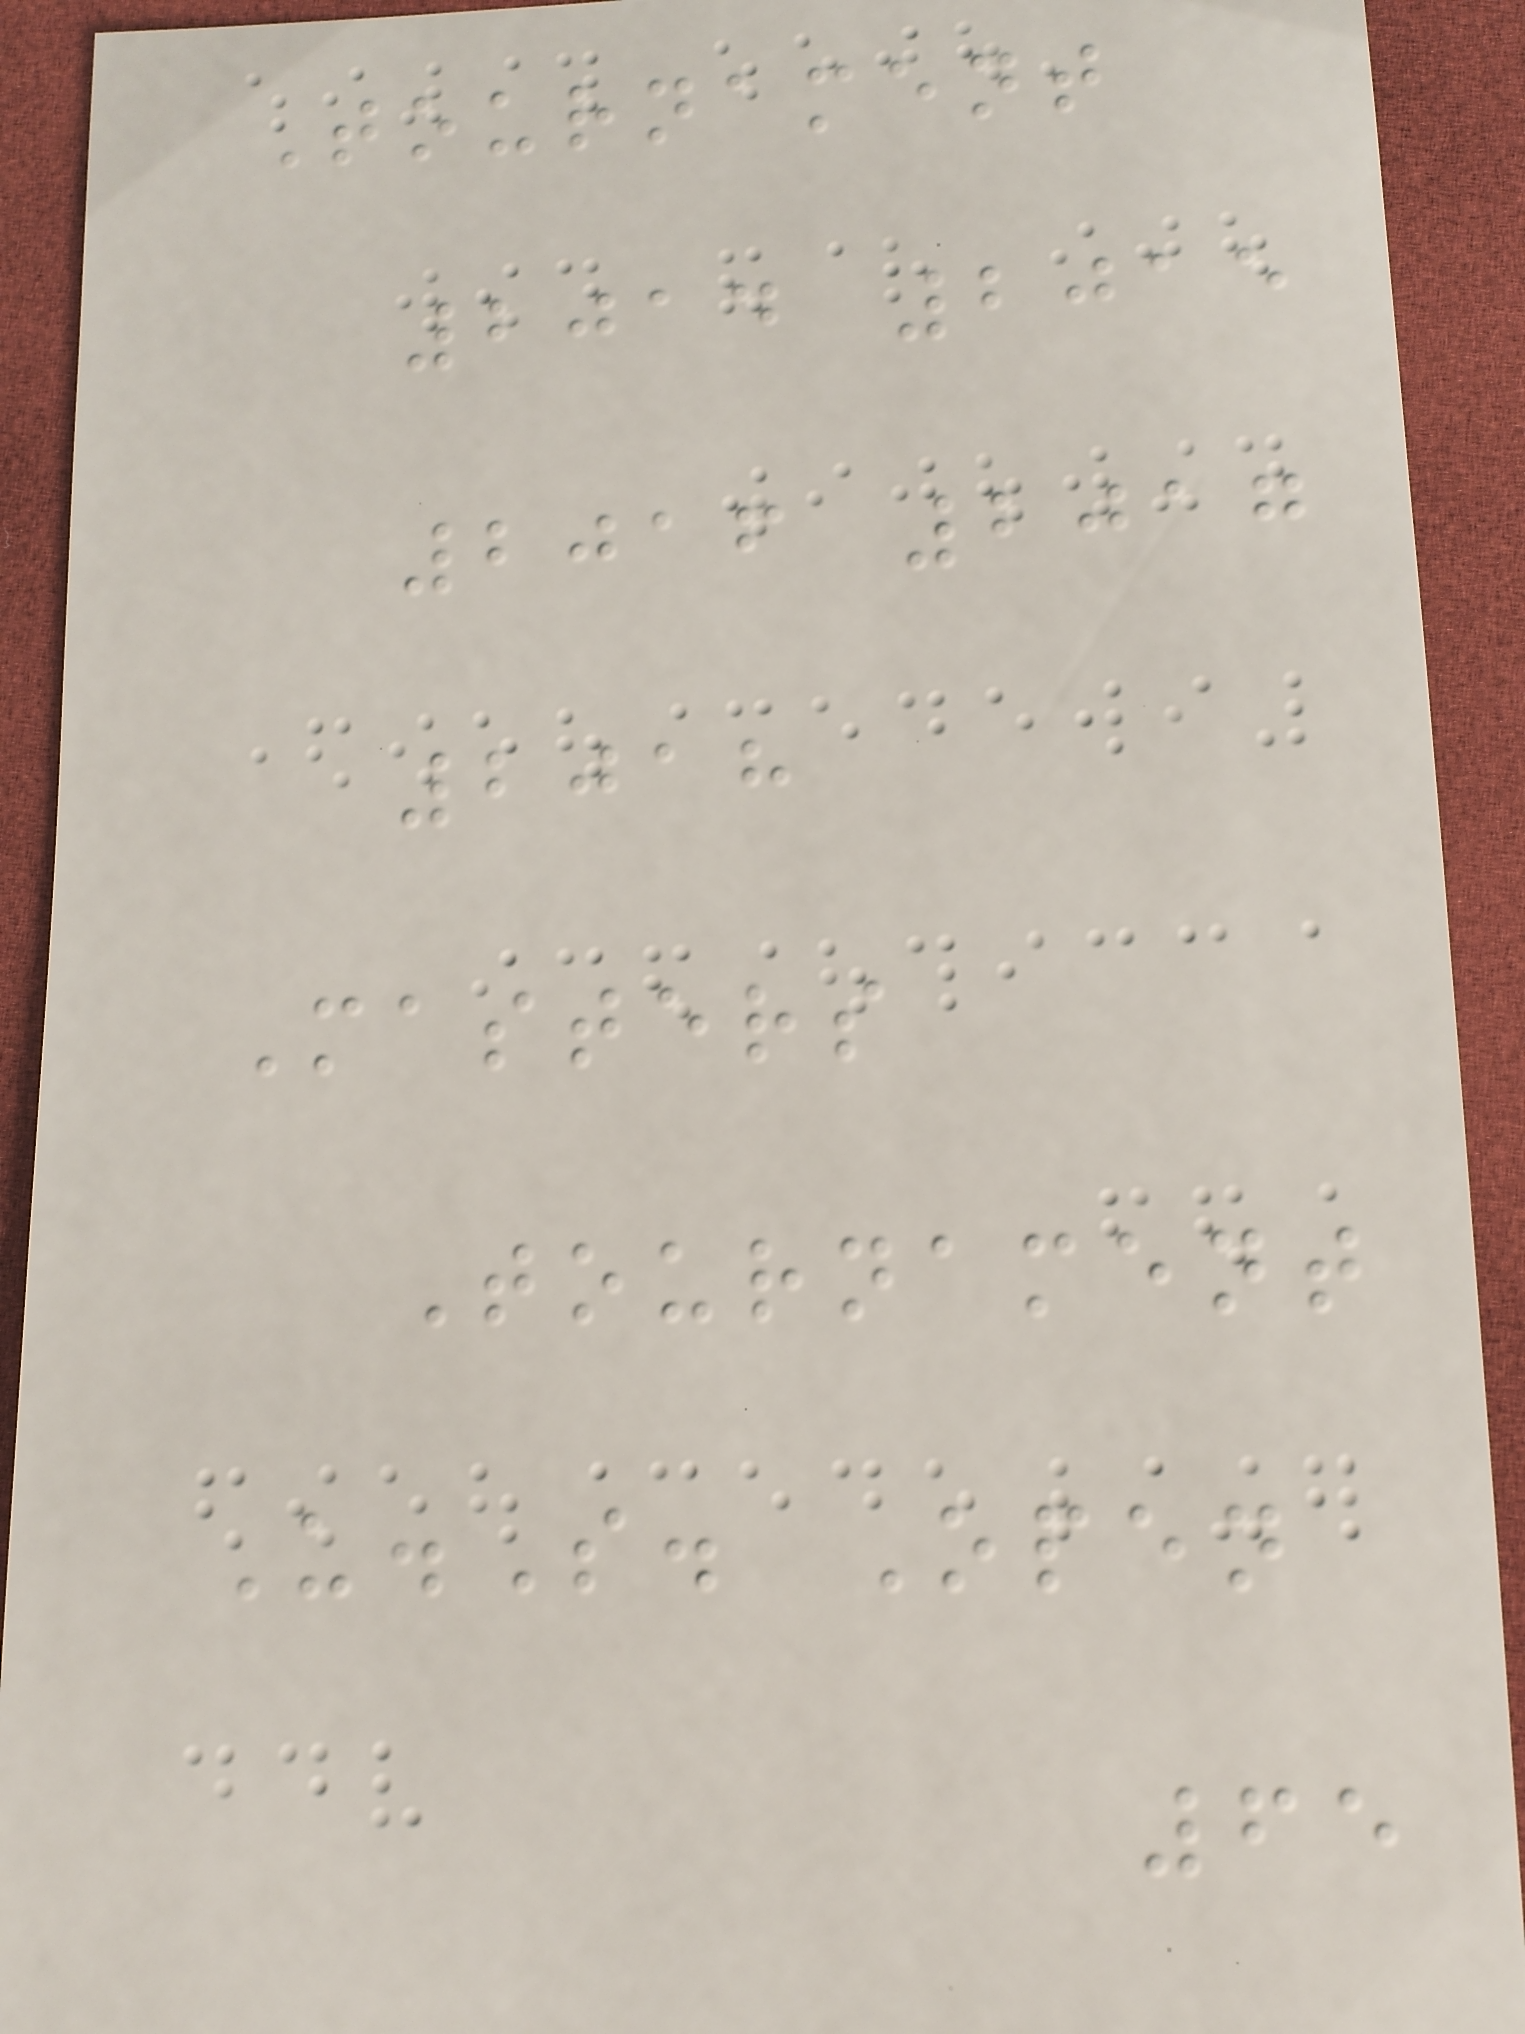Tournament
2014 2015
2016 2017
2018
Masters
Tournament
U.S. Open
65
